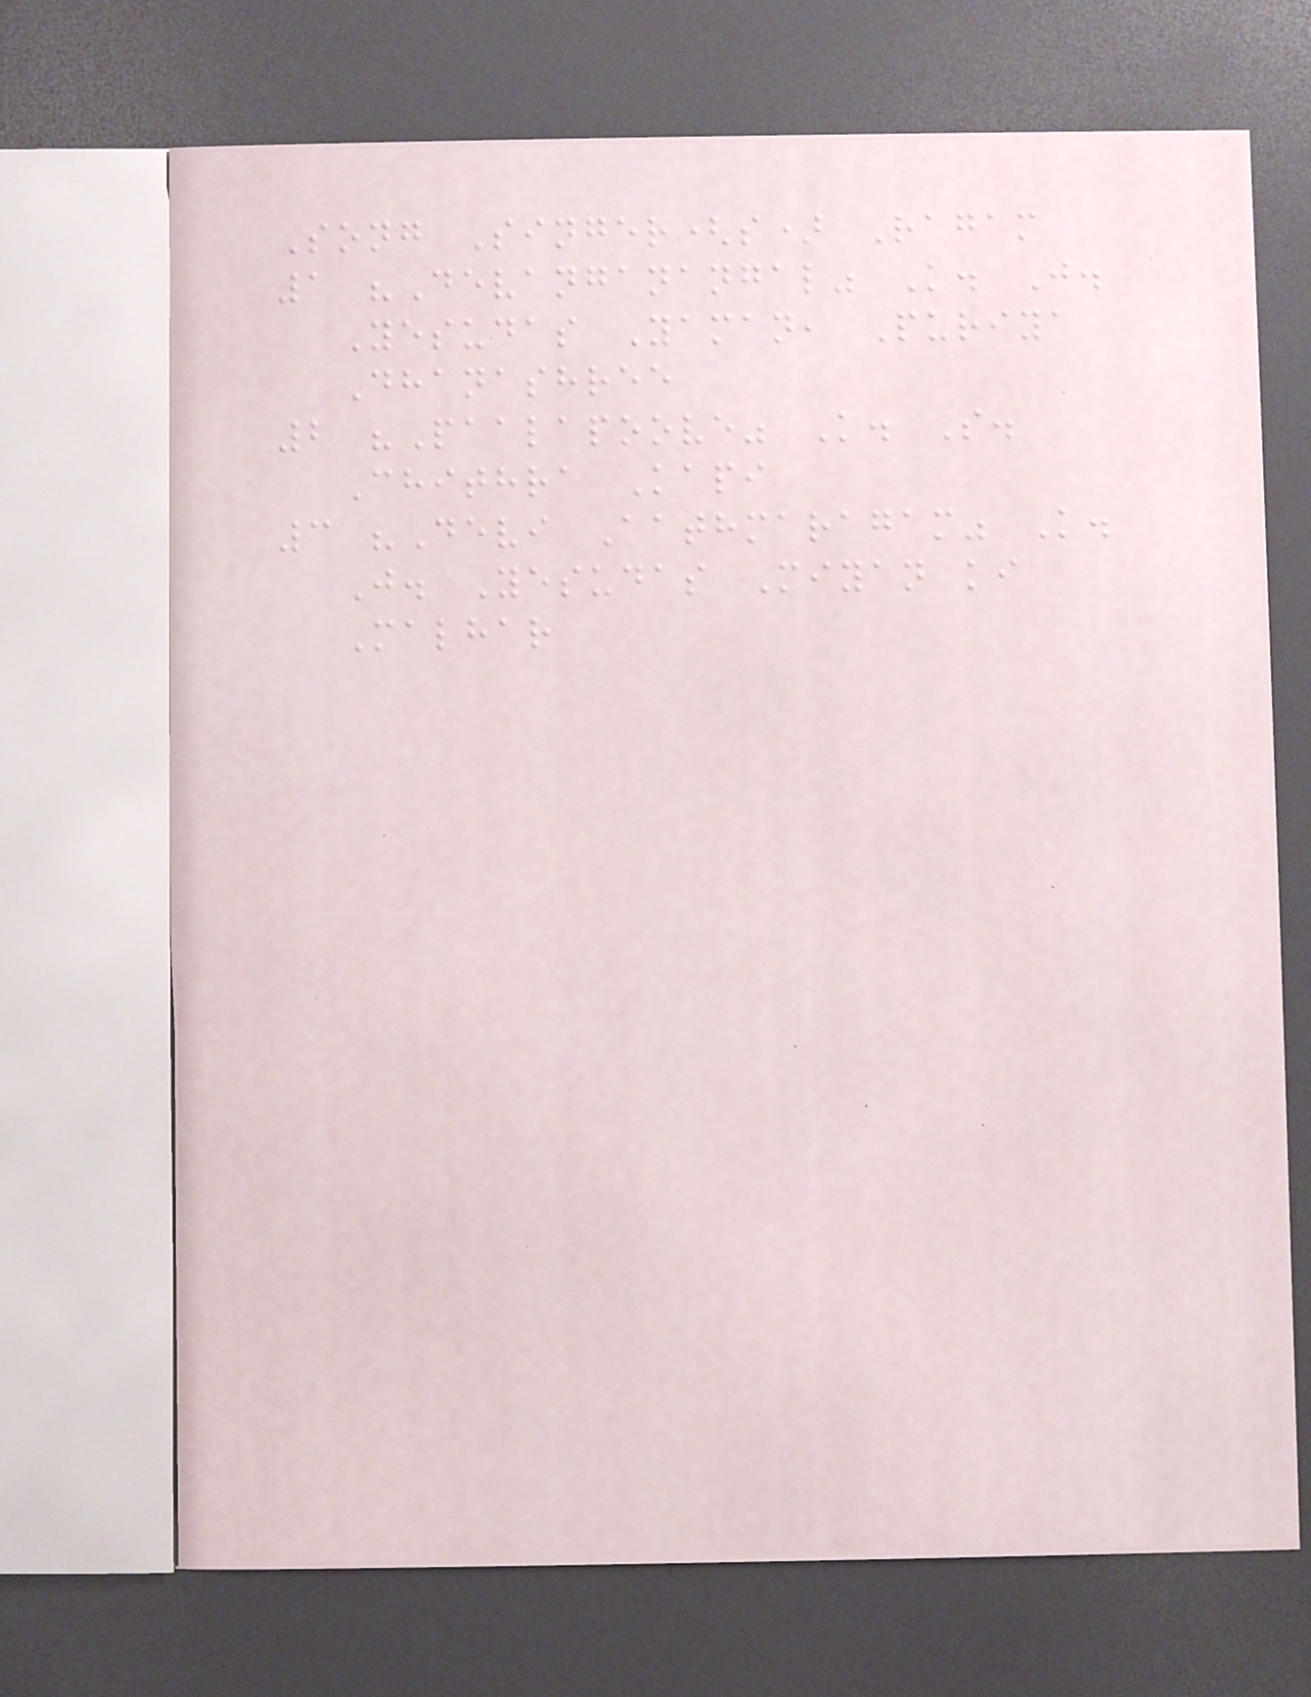Song Singer(s) Ragam
1 "Devanganangal" K. J.
Yesudas Yaman, Puriya
Dhanashree
2 "Paalapoove" K. S.
Chithra Kapi
3 "Devi Aathmaragam" K.
J. Yesudas Miyan ki
Malhar
